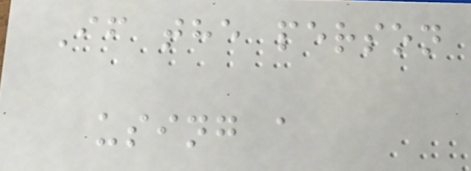If the person
using a
